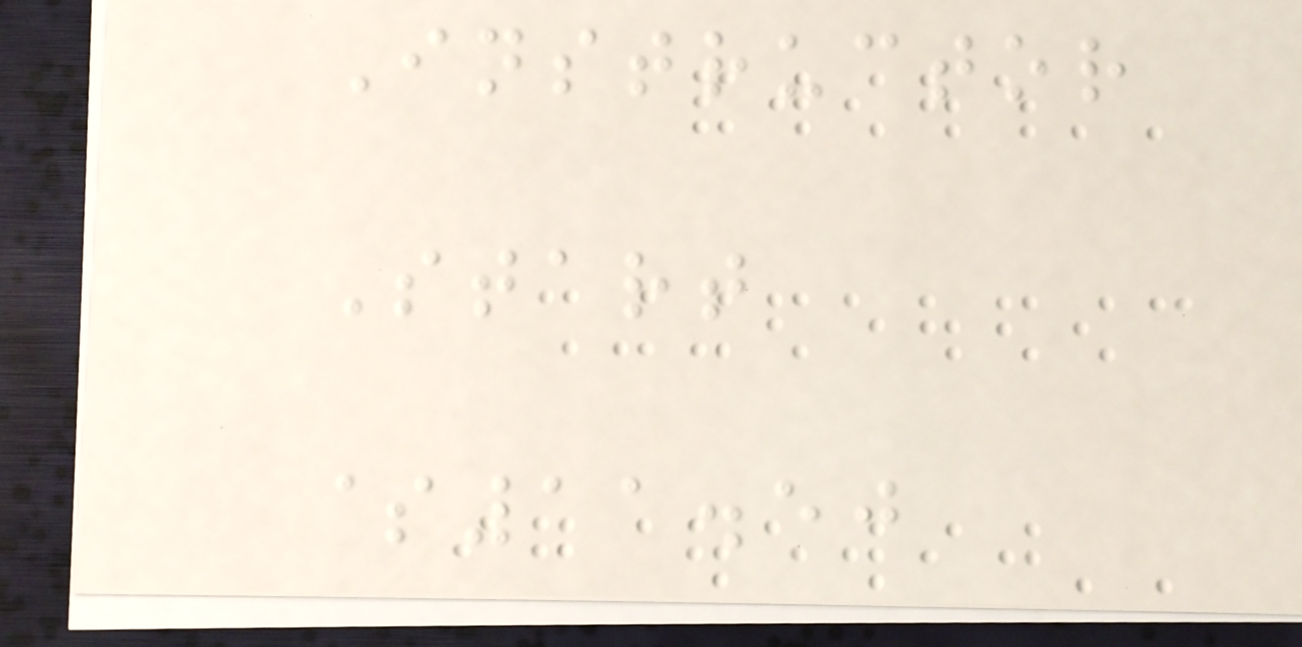Instructor
Start
$11.50
